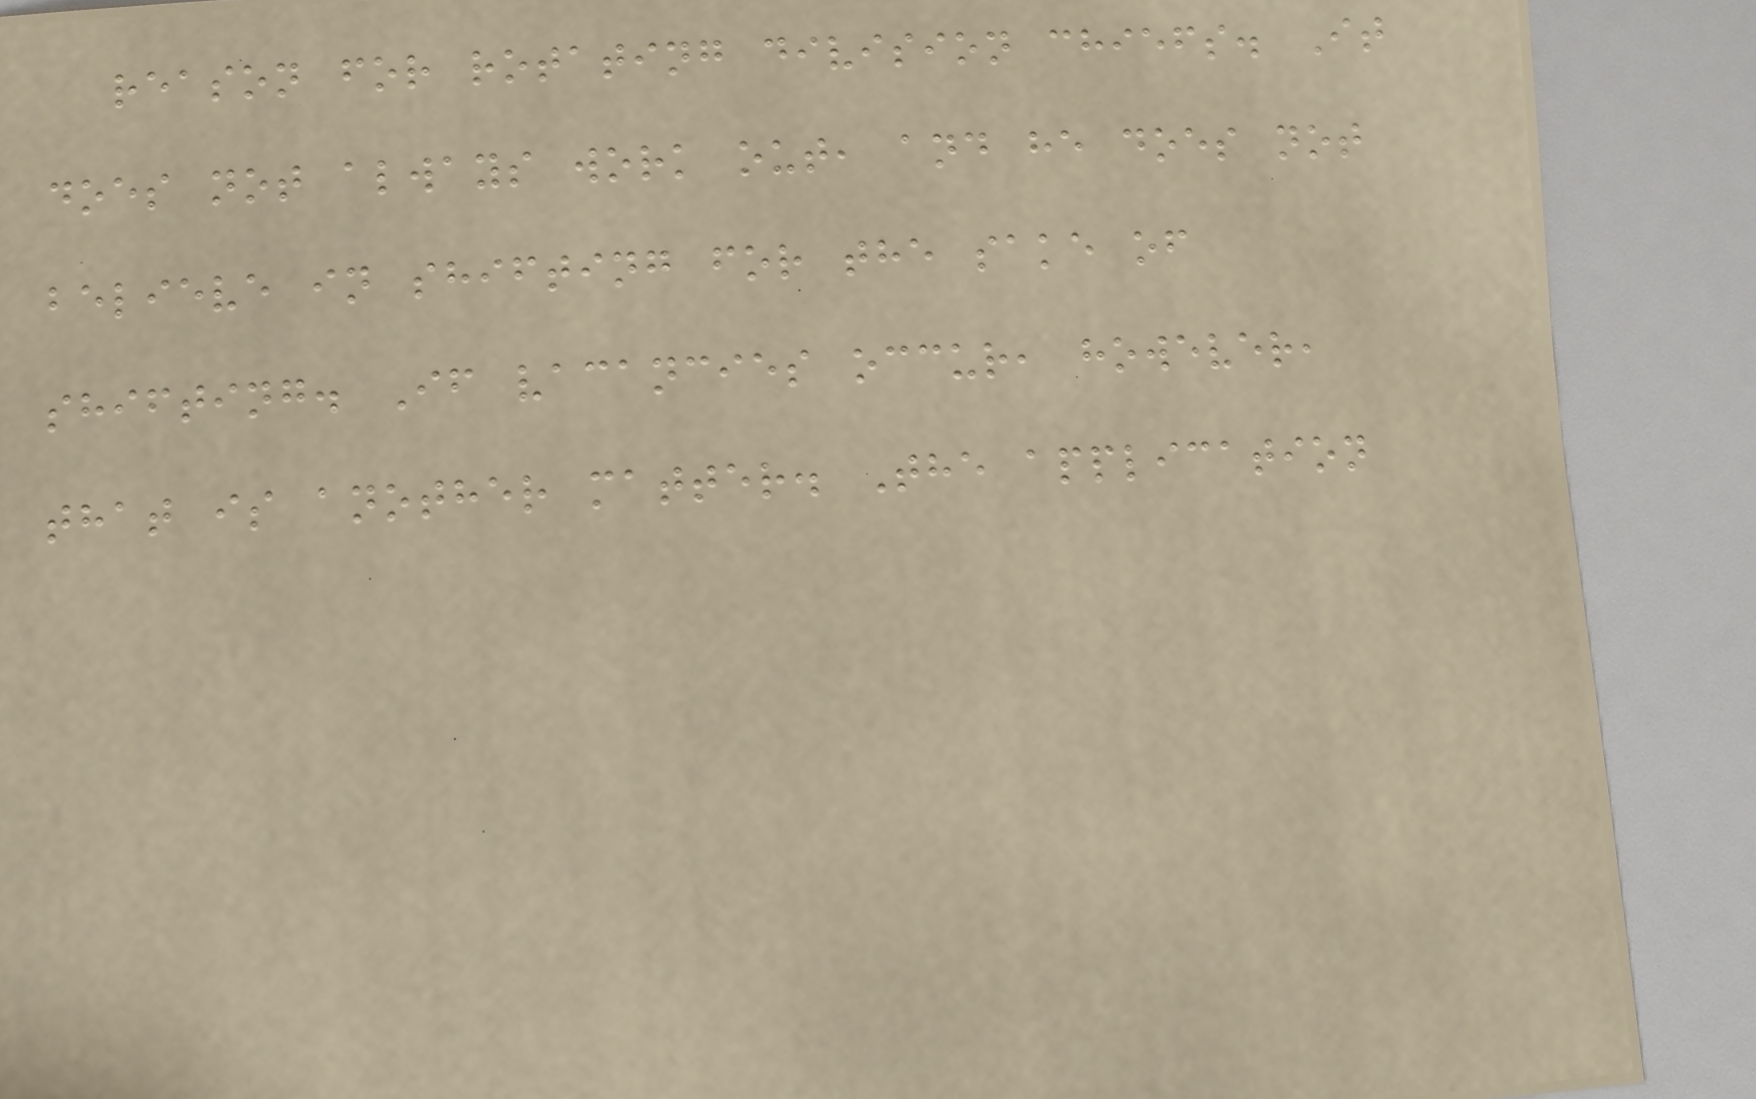reason for rotating division chiefs. It
does not always work out, and he does not
believe in shifting for the sake of
shifting. If vacancies occur, however,
that is another matter. The application
